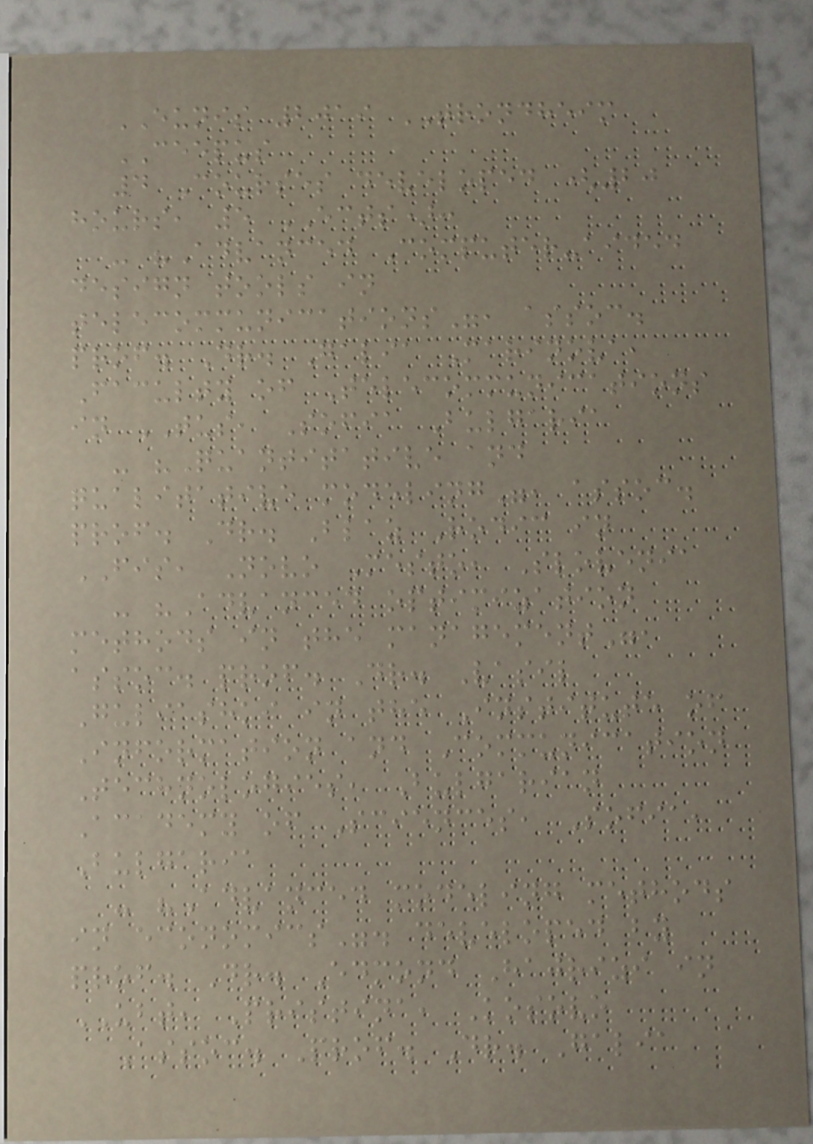EUNIS 2019 TRONDHEIM
CEEPUS
4 Courses developed (20
hours, 5 ECTS):
- "Advanced Computer-aided
design tools in
telecommunications", assoc.
prof. Dr. Galia Marinova,
Faculty of Telecommunications
in TUS, Sofia Bulgaria
- "Quantitative and
qualitative modeling", assoc.
prof. Dr. Blaz Rodic in
FIS, Novo Mesto, Slovenia
- "Advanced optimization
methods in the management",
assoc. prof. Dr. Vasil
Guliashki in the Institute of
Information and Communication
Technologies, Bulgarian
Academy of Sciences, Sofia,
Bulgaria
- "Advanced modeling methods
in economics". developed by
prof. Dr. Edmond Hajrizi in
UBT, Pristina, Kosovo
Assoc. Prof. Dr. Galia
